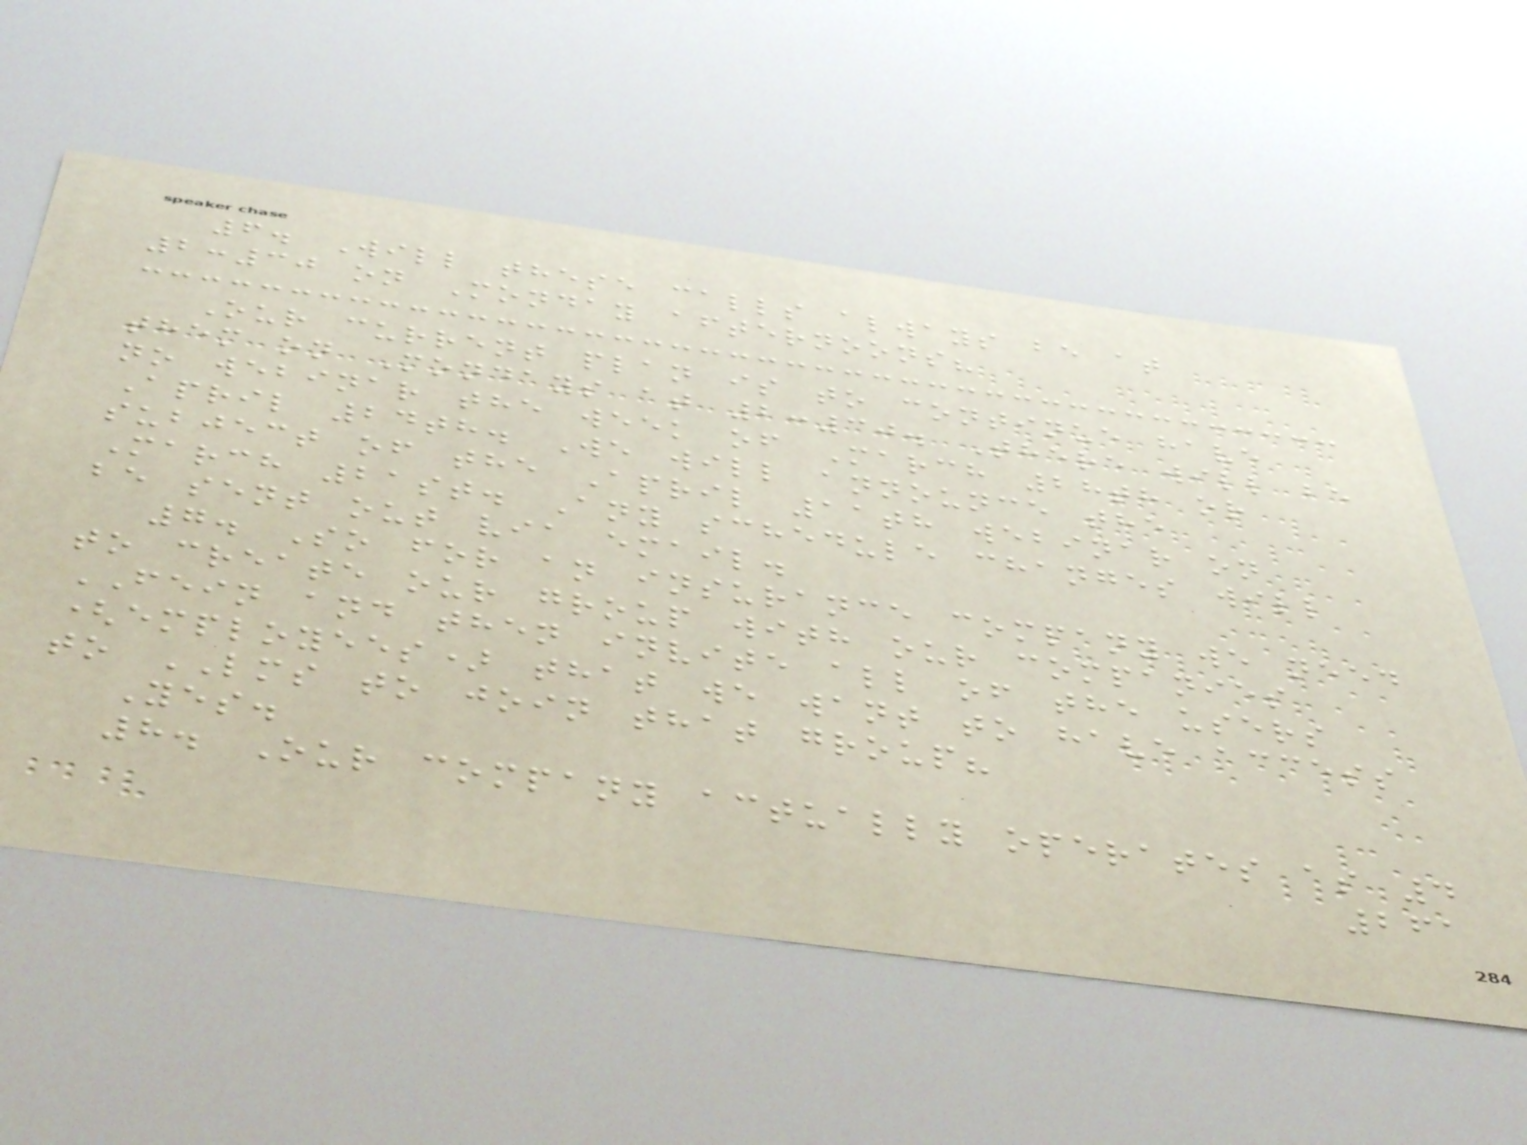6. Will these calls always be at
2:30 on Monday afternoons?
Our current plan is to continue have
them on Mondays at 2:30. There will be
no webinar the week of March 28th or
April 24th. We will announce the
subject of the April 11th webinar on
March 21st. Any schedule changes will
be sent out via email.
7. So for an insurance company we need
to create our group with our companies
FEIN and then invite all of the users
(employees) that we want to have access
to LMS to join that group?
Yes.
8. Our company actually operates as 4
261
